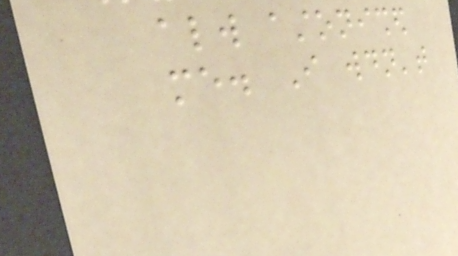always astonished
me. I wouldn't
